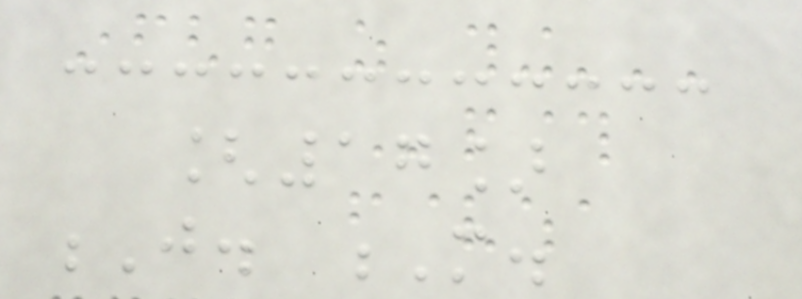[17]
J. M.
